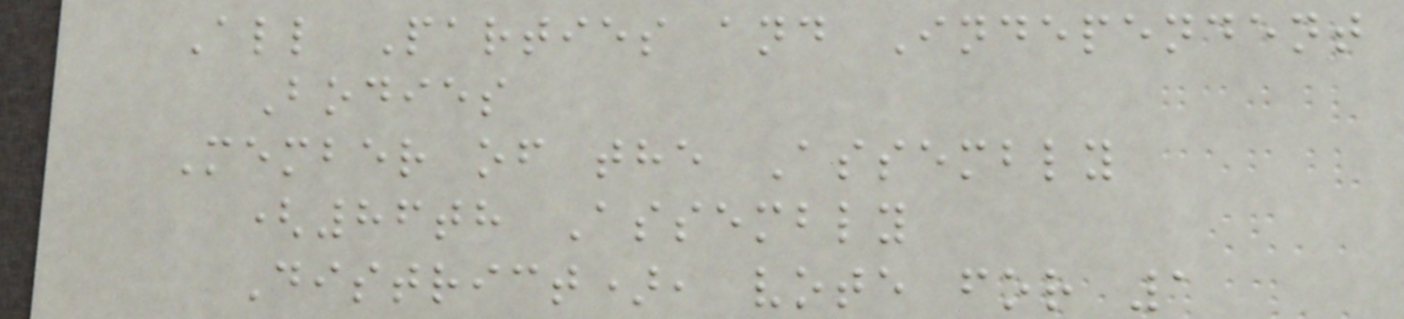All Parties and Independent
Bodies
Member of the Assembly
(86th Assembly
District), vote for 1
